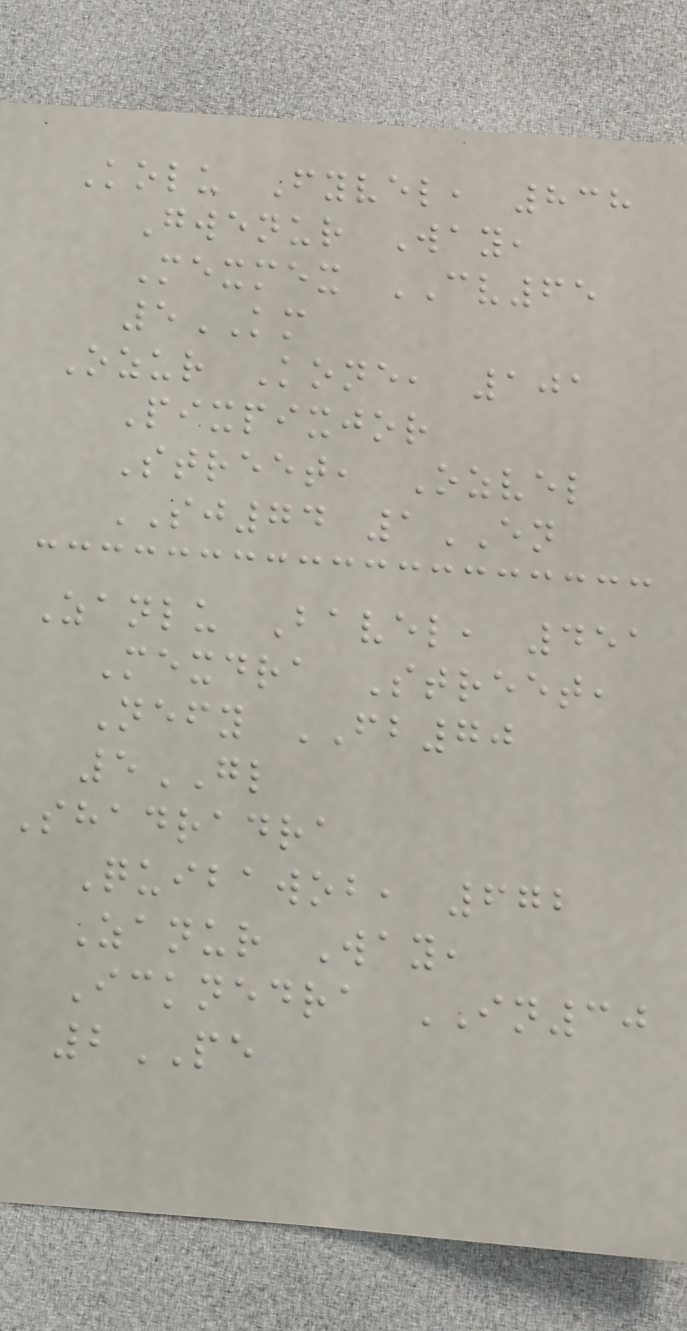Kolu Fyvel, 838
Gwenur Way,
Mexmex CV65
5KM
Ozur Kone, 101
Pixpixjor
Street, Ozvel
SJ74 1EN
Zanlu Bavel, 451
Mexdra Street,
Nefy FB70
5GL
Shadradra
Quibawob, 672
Zanur Way,
Icknedra IN30
2PE
